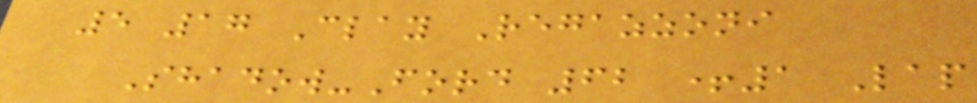5 17 Clay Regazzoni
Shadow-Ford 62 +1 Lap
